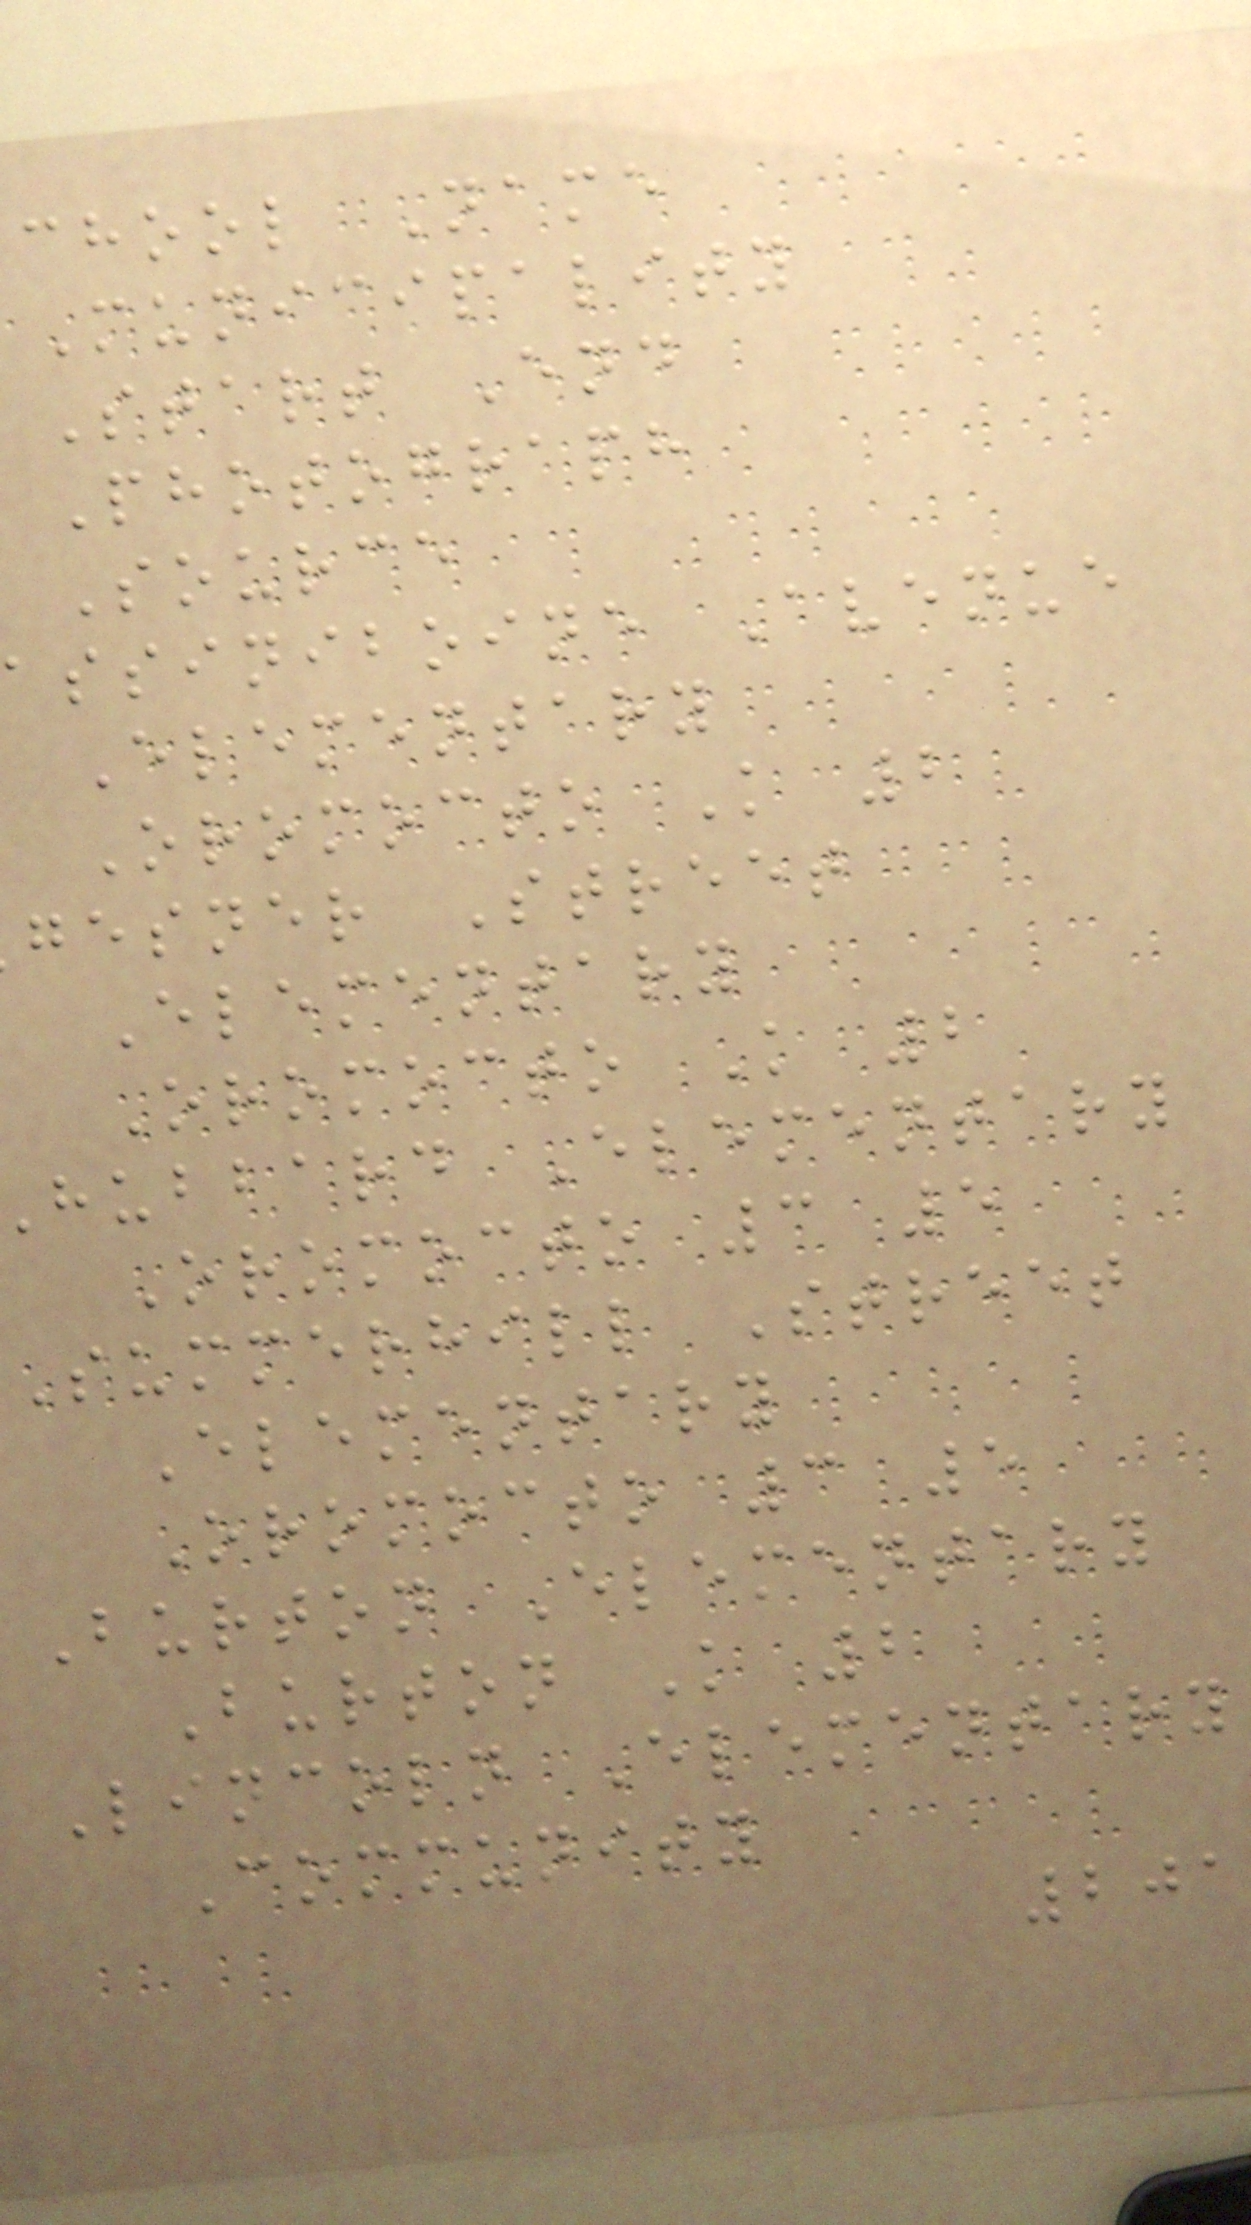chool Name
Municipality
Start End
Photograph
Source
assiniboine Avenue
Elementary
Oromocto K 2
gesner Street
Elementary
Oromocto K 2
hubbard Elementary
Oromocto 3 5
Summerhill Street
Elementary
Oromocto 3 5
Burton Elementary
Burton K 2
Lincoln Elementary
Community
201
